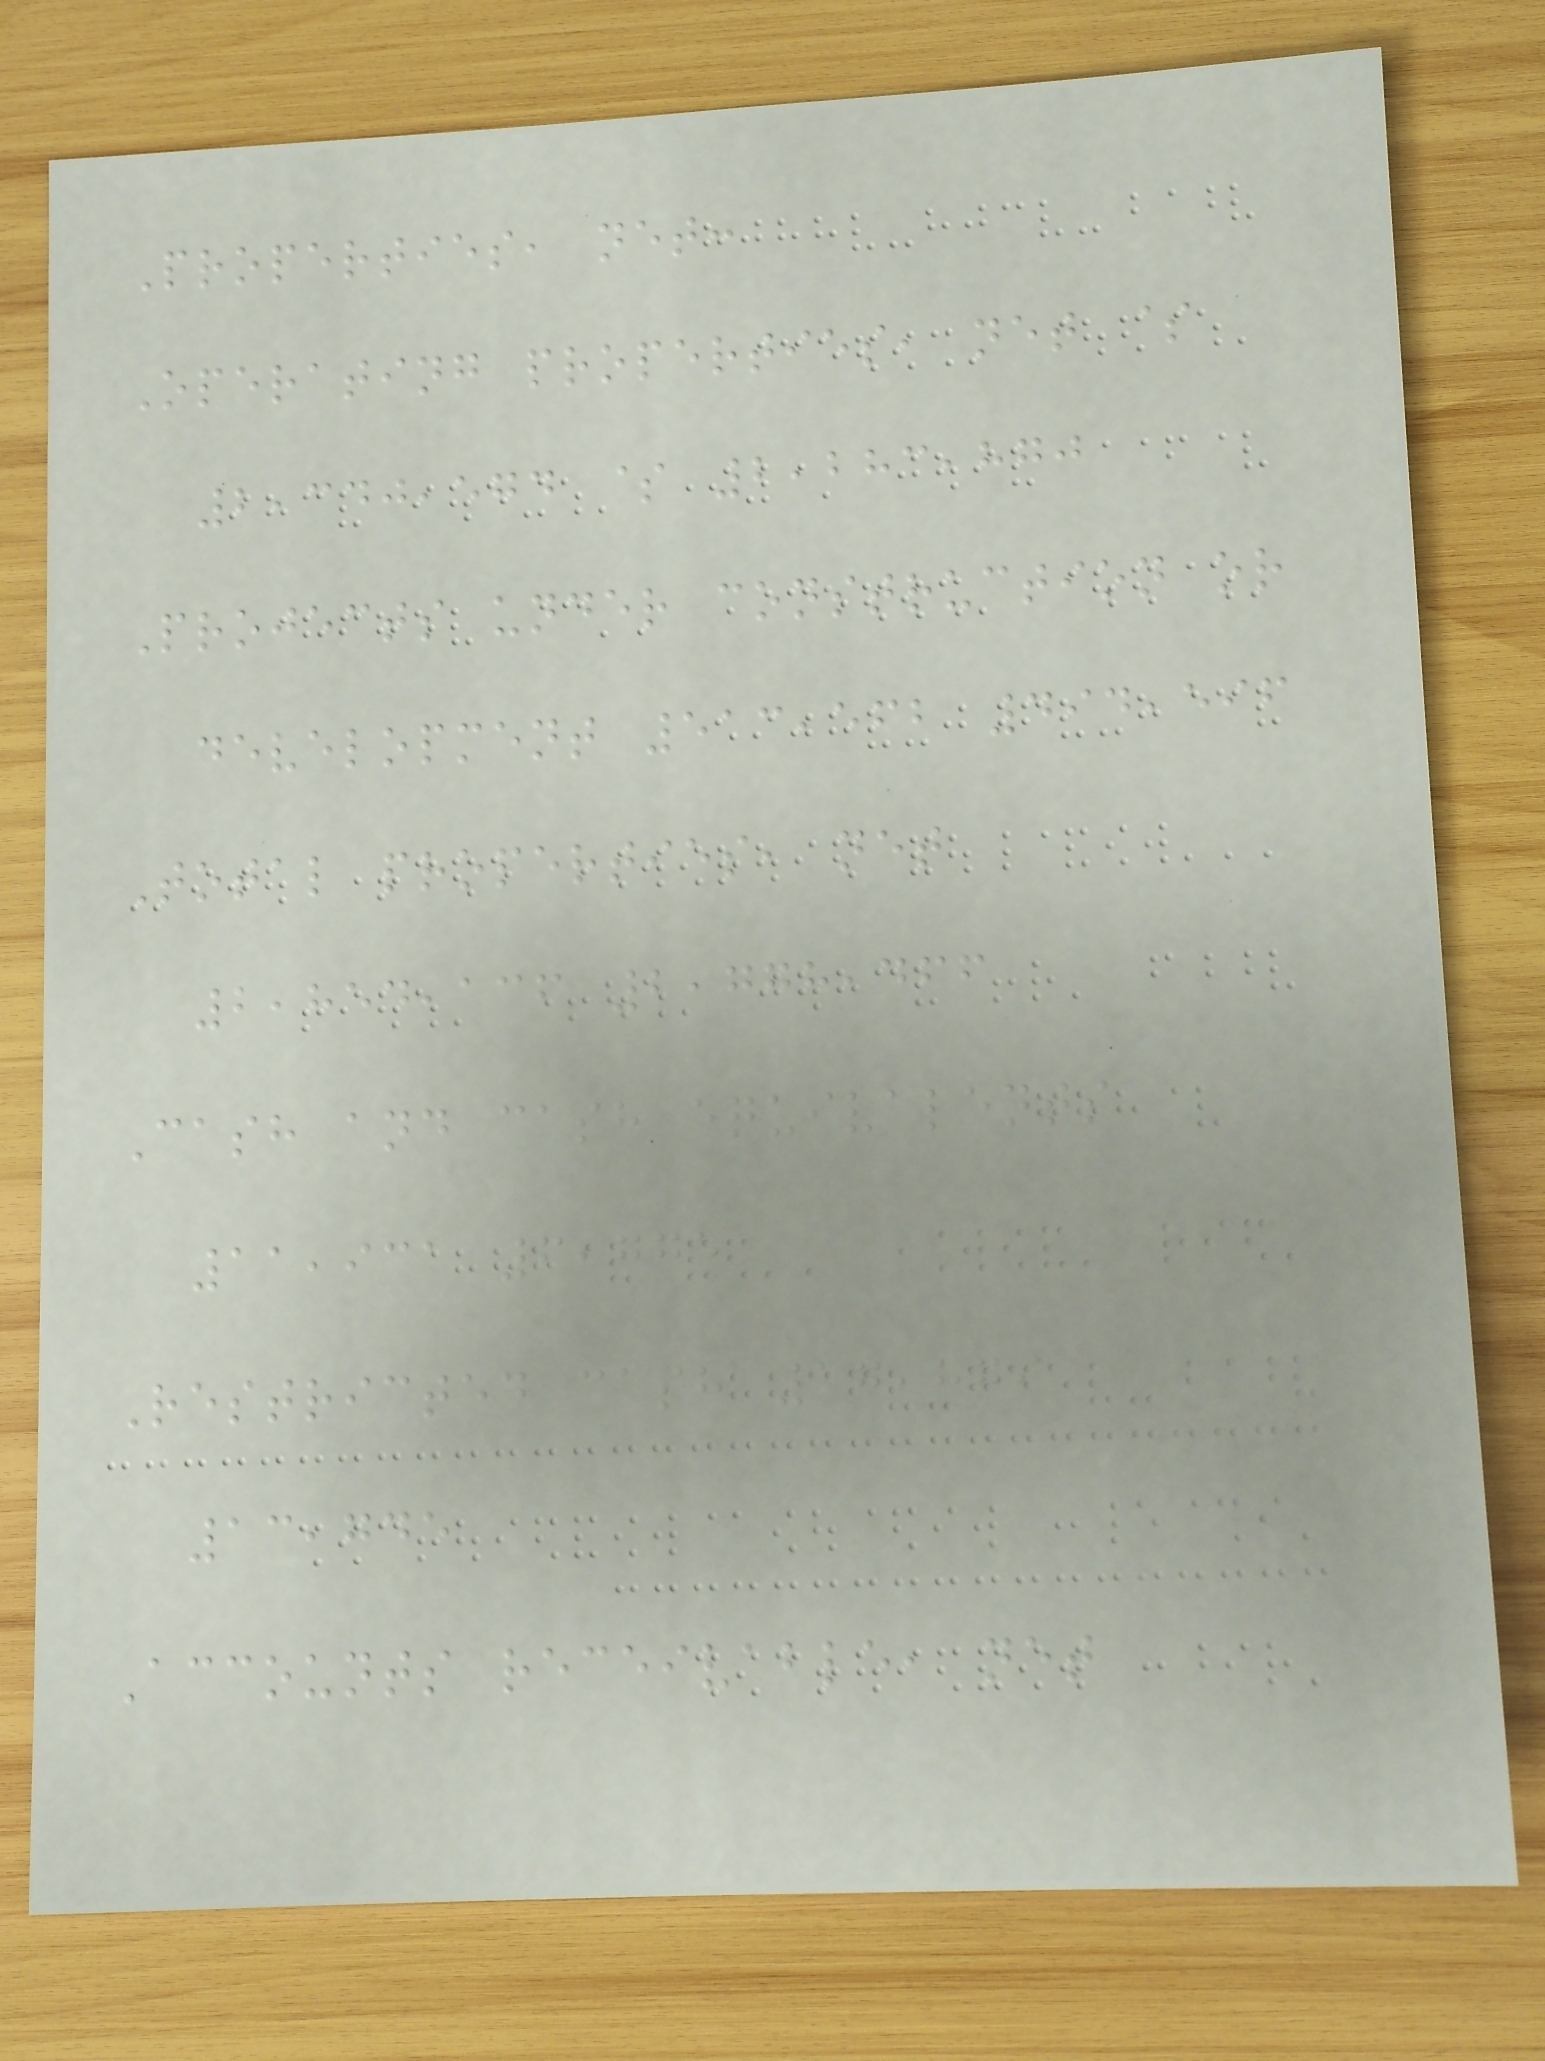Properties, net:
Operating properties, net $
2,340,574 $ 2,283,870
Projects under construction or
development 513,562 494,596
Total properties, net
2,854,136 2,778,466
Cash and cash equivalents
11,931 6,775
Restricted cash 17,879
13,745
Accounts receivable, net
